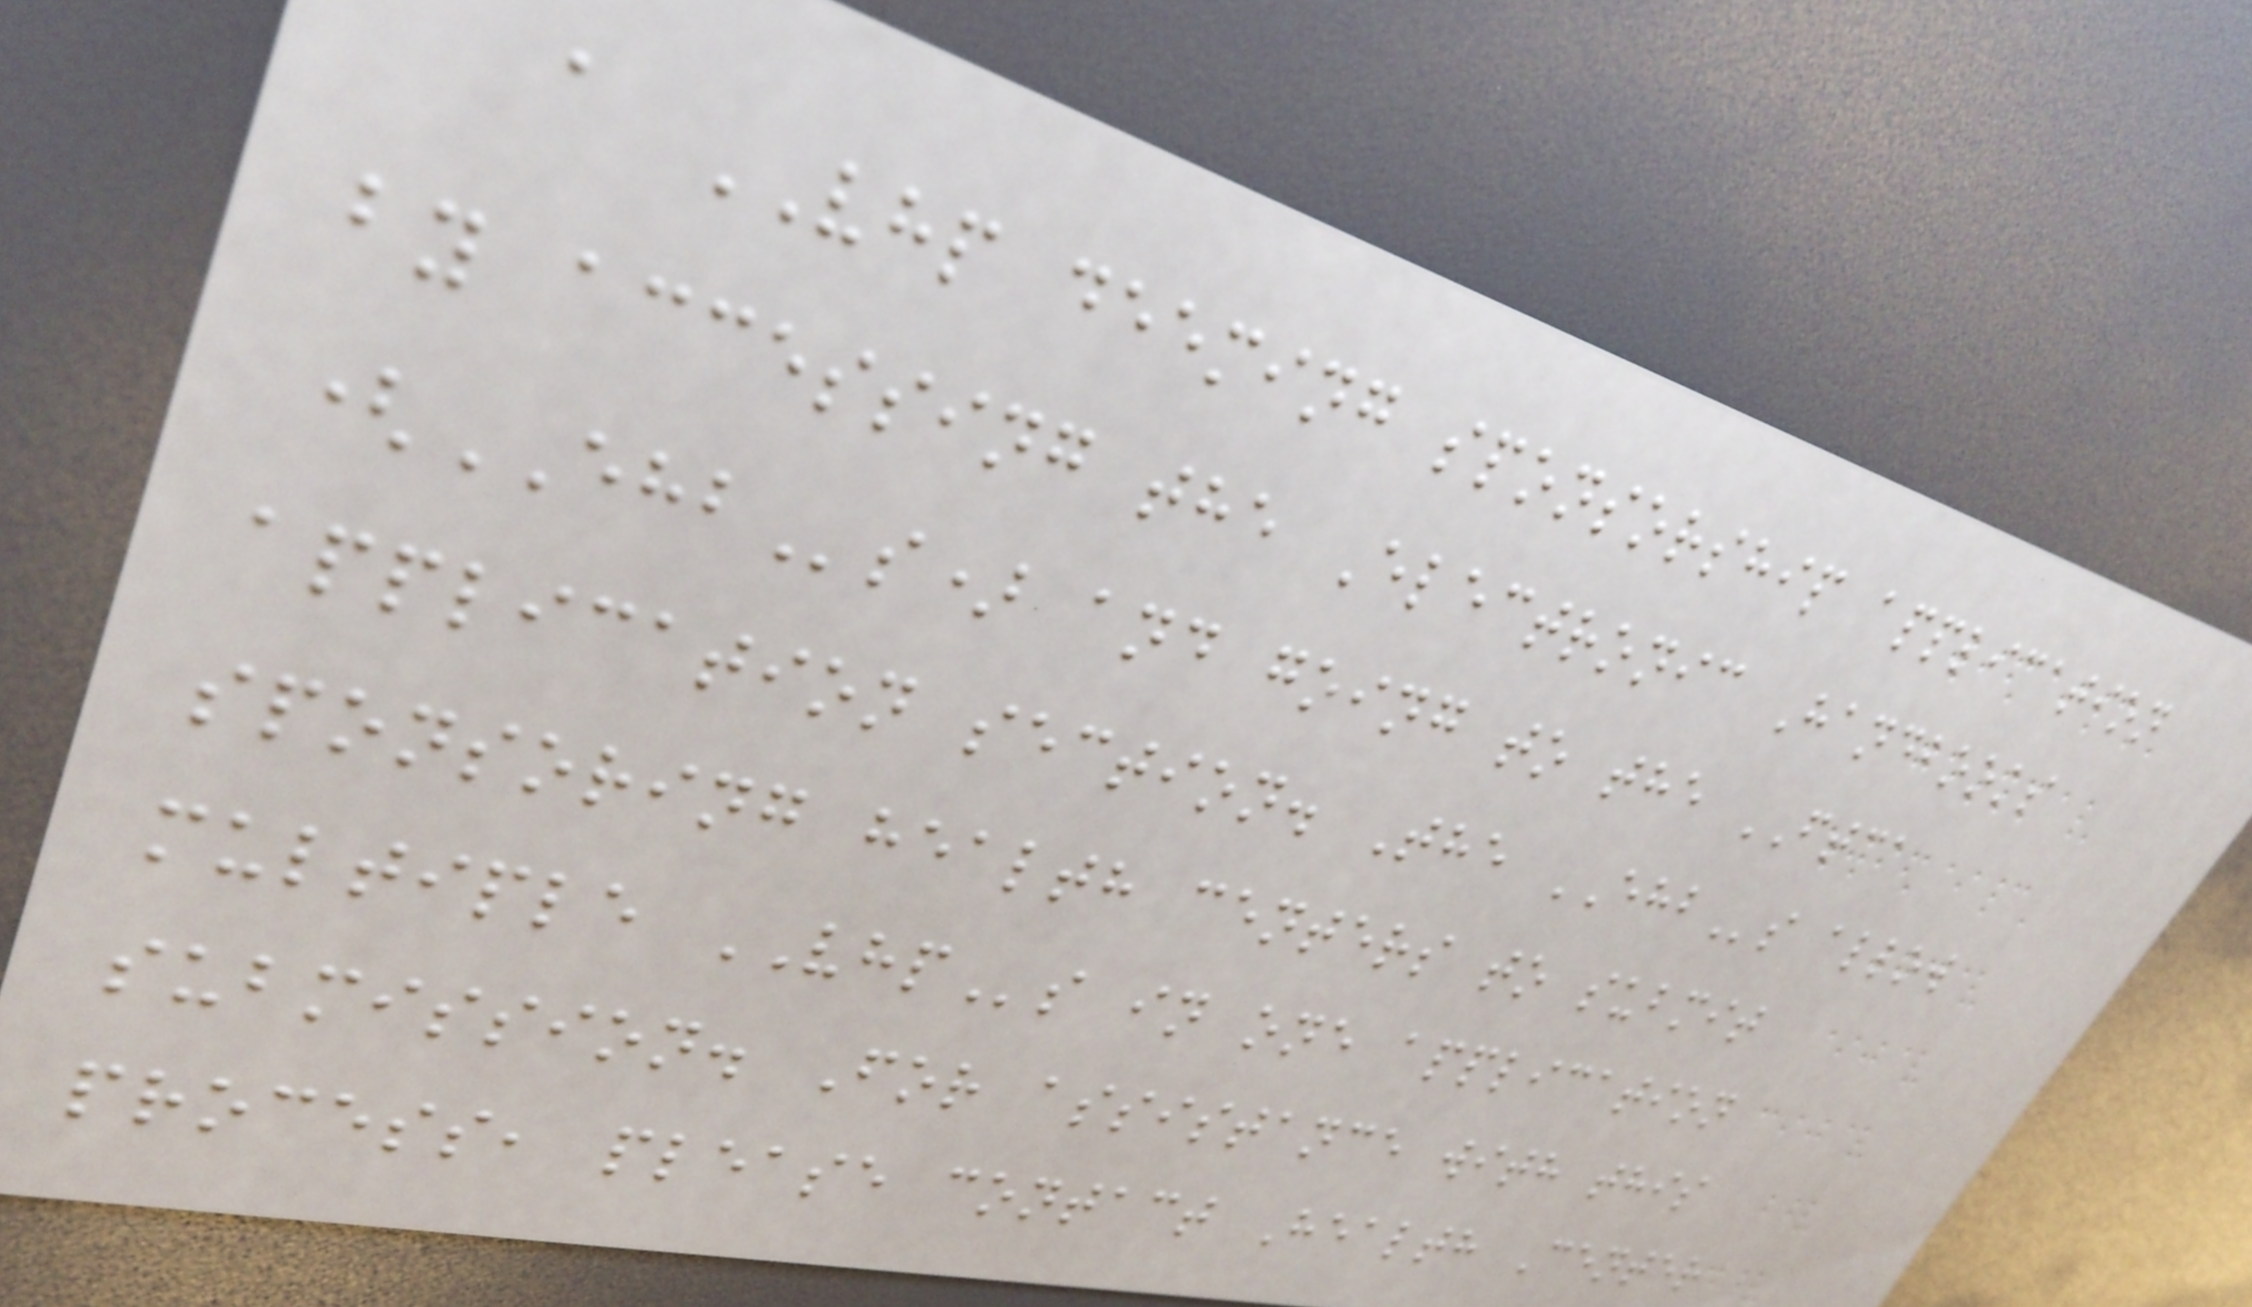a VHP deeming sponsorship application
by accessing the Electronic Handbooks
(EHBs) and going to the FTCA
application section. The EHBs allow
sponsoring health centers to submit
multiple VHPs in one application
submission. For assistance with this
process, please contact Health Center
